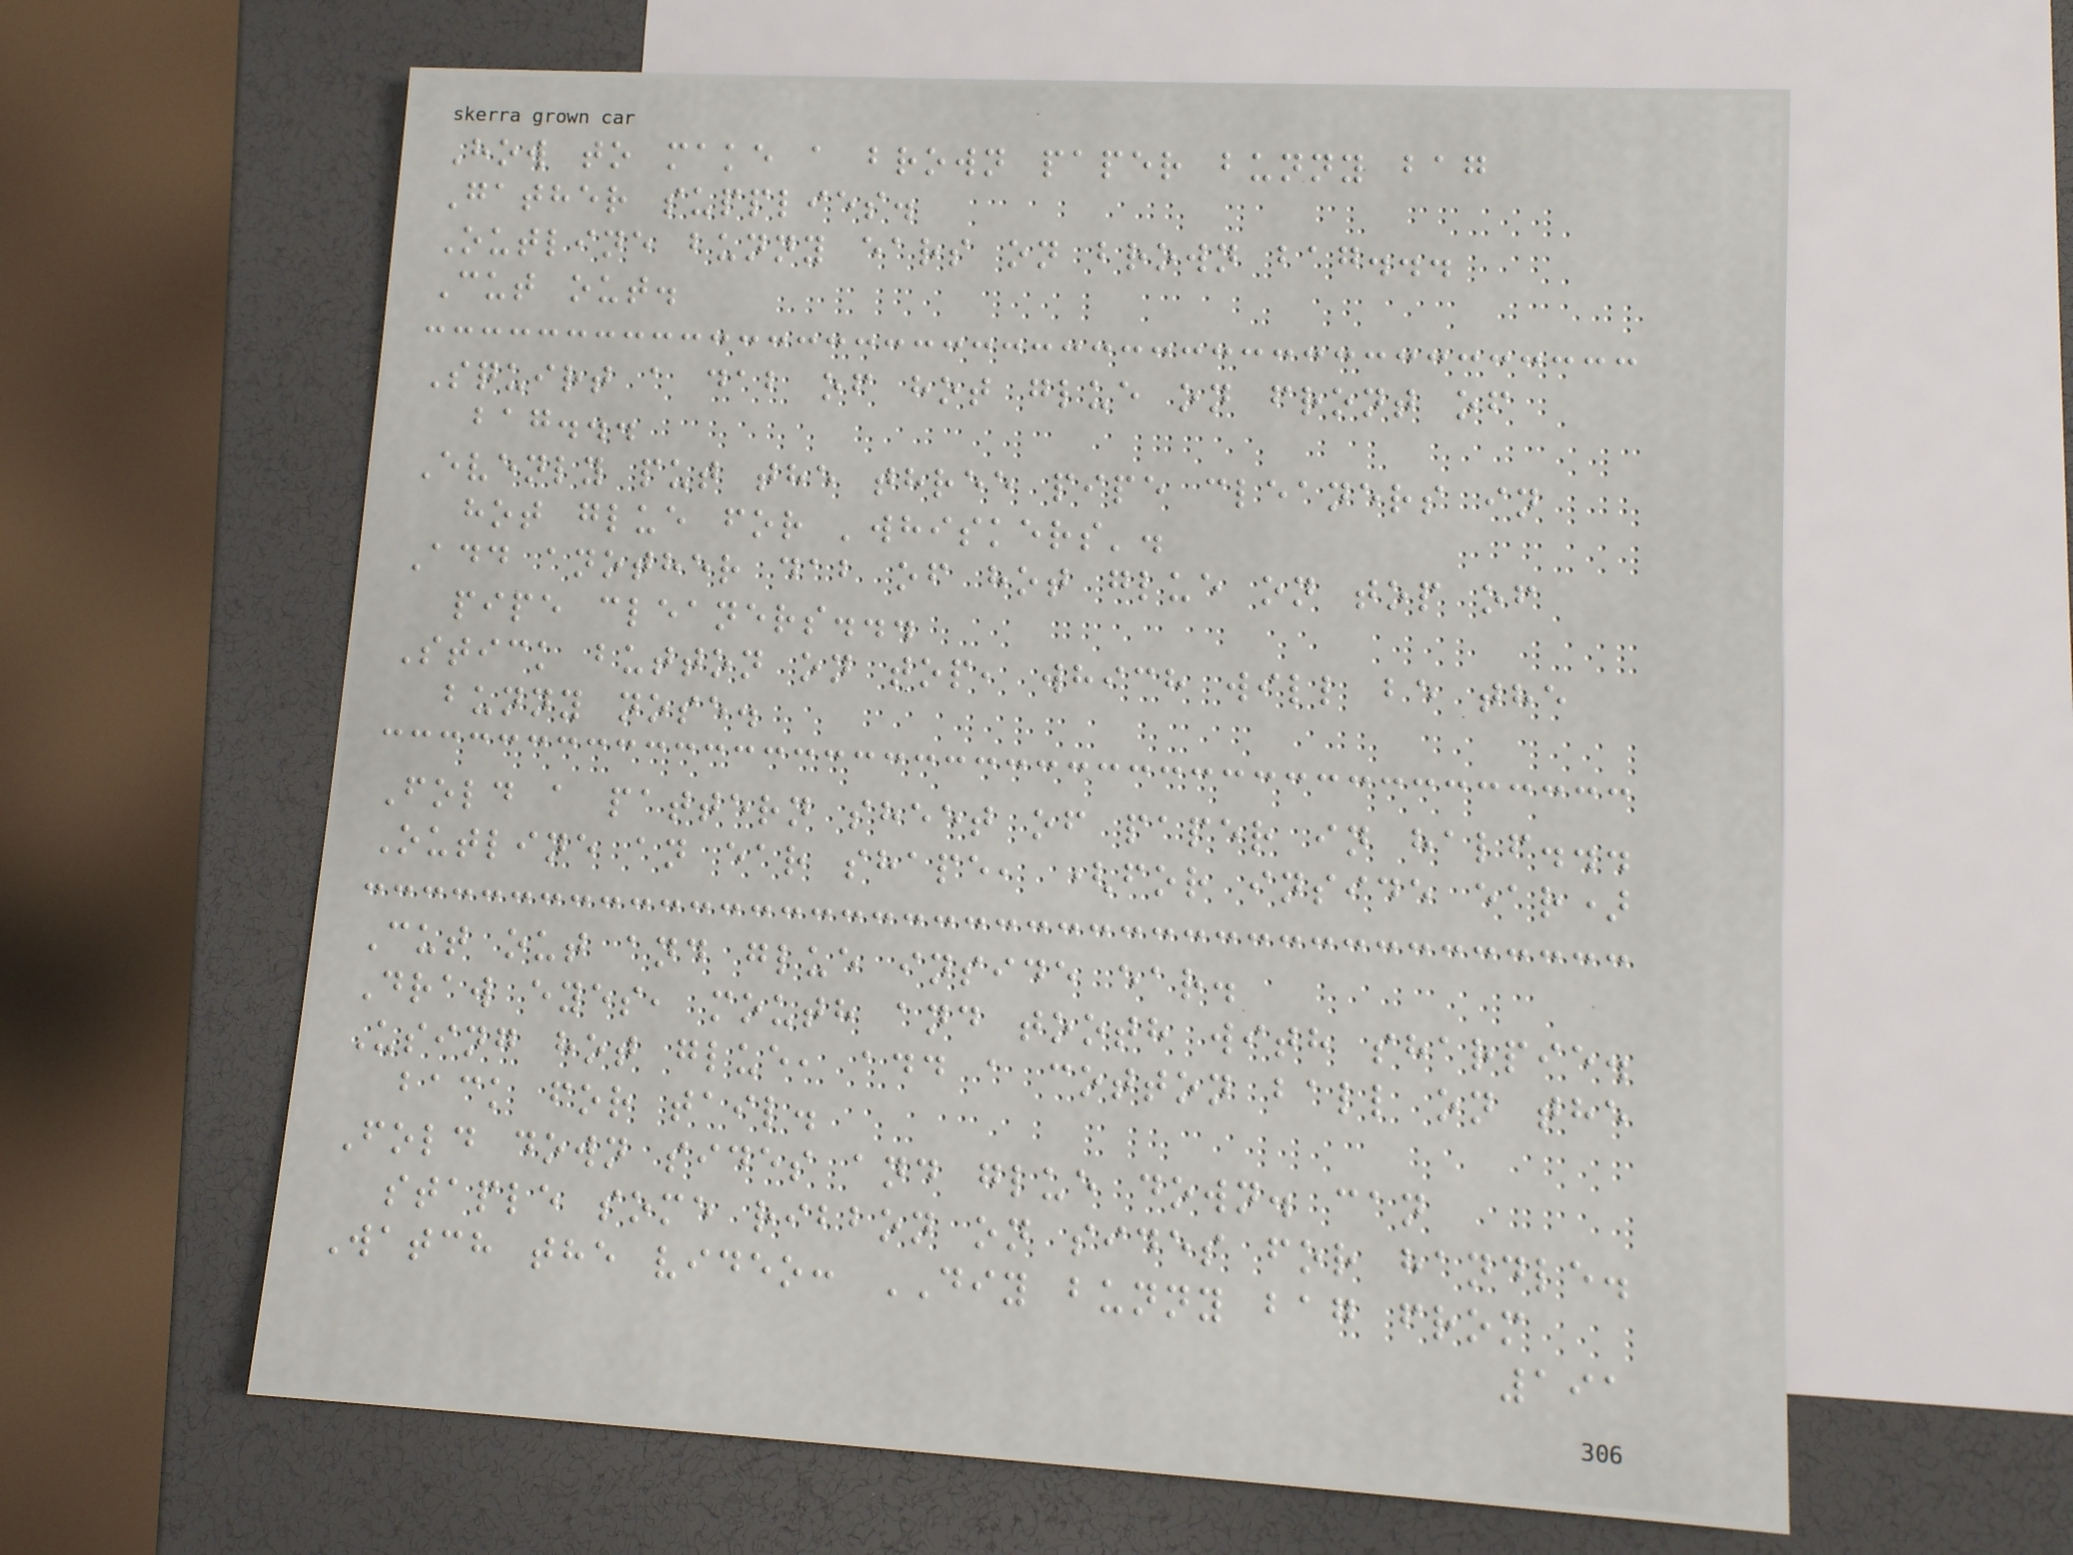How to make a brown paper bunny bag
Gather supplies.
Outline bunny ears on brown bag...
Cut out.
Squirt a dab of hot glue on front of
bag...
Evenly put the three pipe cleaners in
hot glue for 'whiskers'.
Add another dab of hot glue on top of
pipe cleaners...
Stick button on top, which will be the
bunny nose.
Fold a pattern sheet of paper in half...
Outline an ear shape, (for inside ear)
Cut out and glue inside ear.
Draw eyes, mouth and tooth with sharpie.
Using hot glue, add a cotton ball on the
back for tail.
Fold down sides and glue down. can
staple some ribbon on sides for handle.
Watch the video: DIY bunny bag from
191
